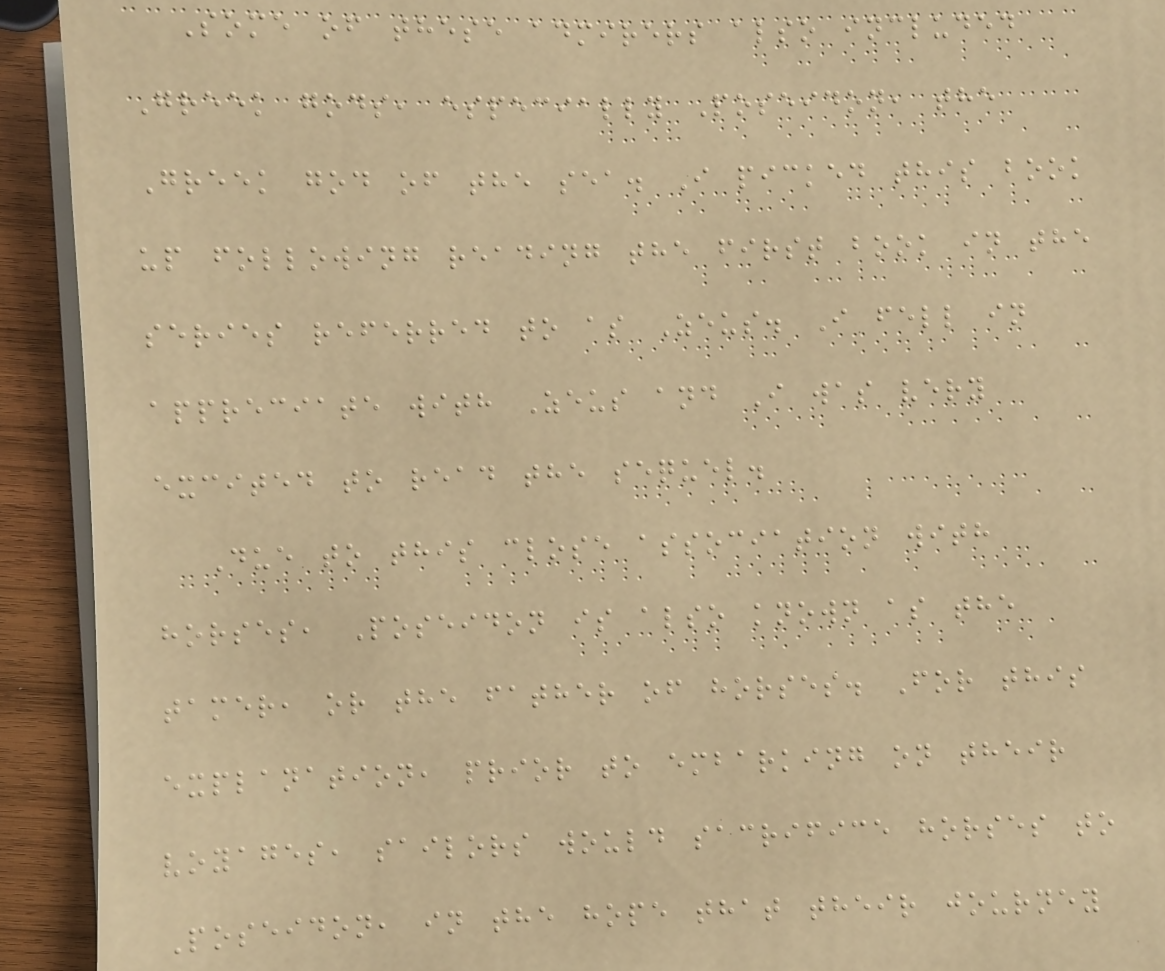Some of these admirers also included
Greek gods, especially Poseidon, the
Greek god of the sea. I picked this book
up following reading the first book in the
series referred to as Zeus. I fell in
appreciate with Zeus and I was very
excited to read the sequel.
Due to this close association with
horses, Poseidon is also known as the
tamer, or the father of horses. For this
explanation, prior to embarking on their
voyages, sailors would sacrifice horses to
Poseidon, in the hope that their journey
